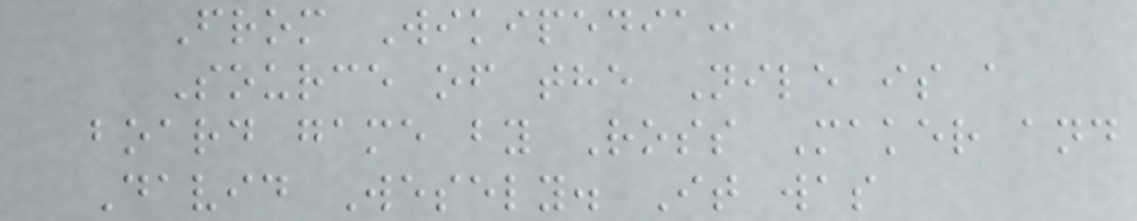From Wikipedia:
Source of the Nile is a
board game by Ross Maker and
David Wesely. It was
